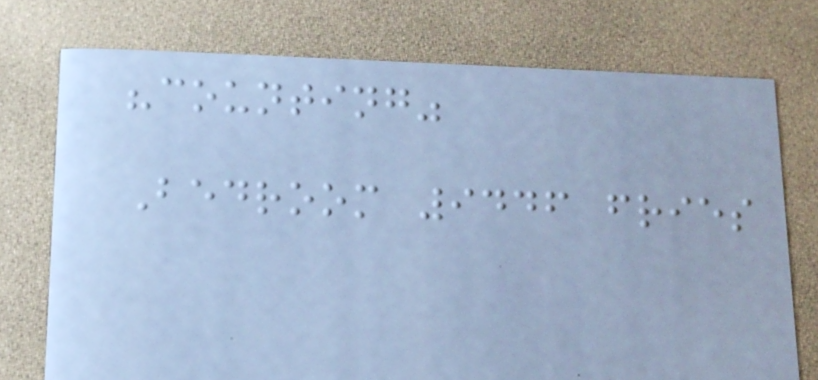"counting"
Bedroom 9446 fries
